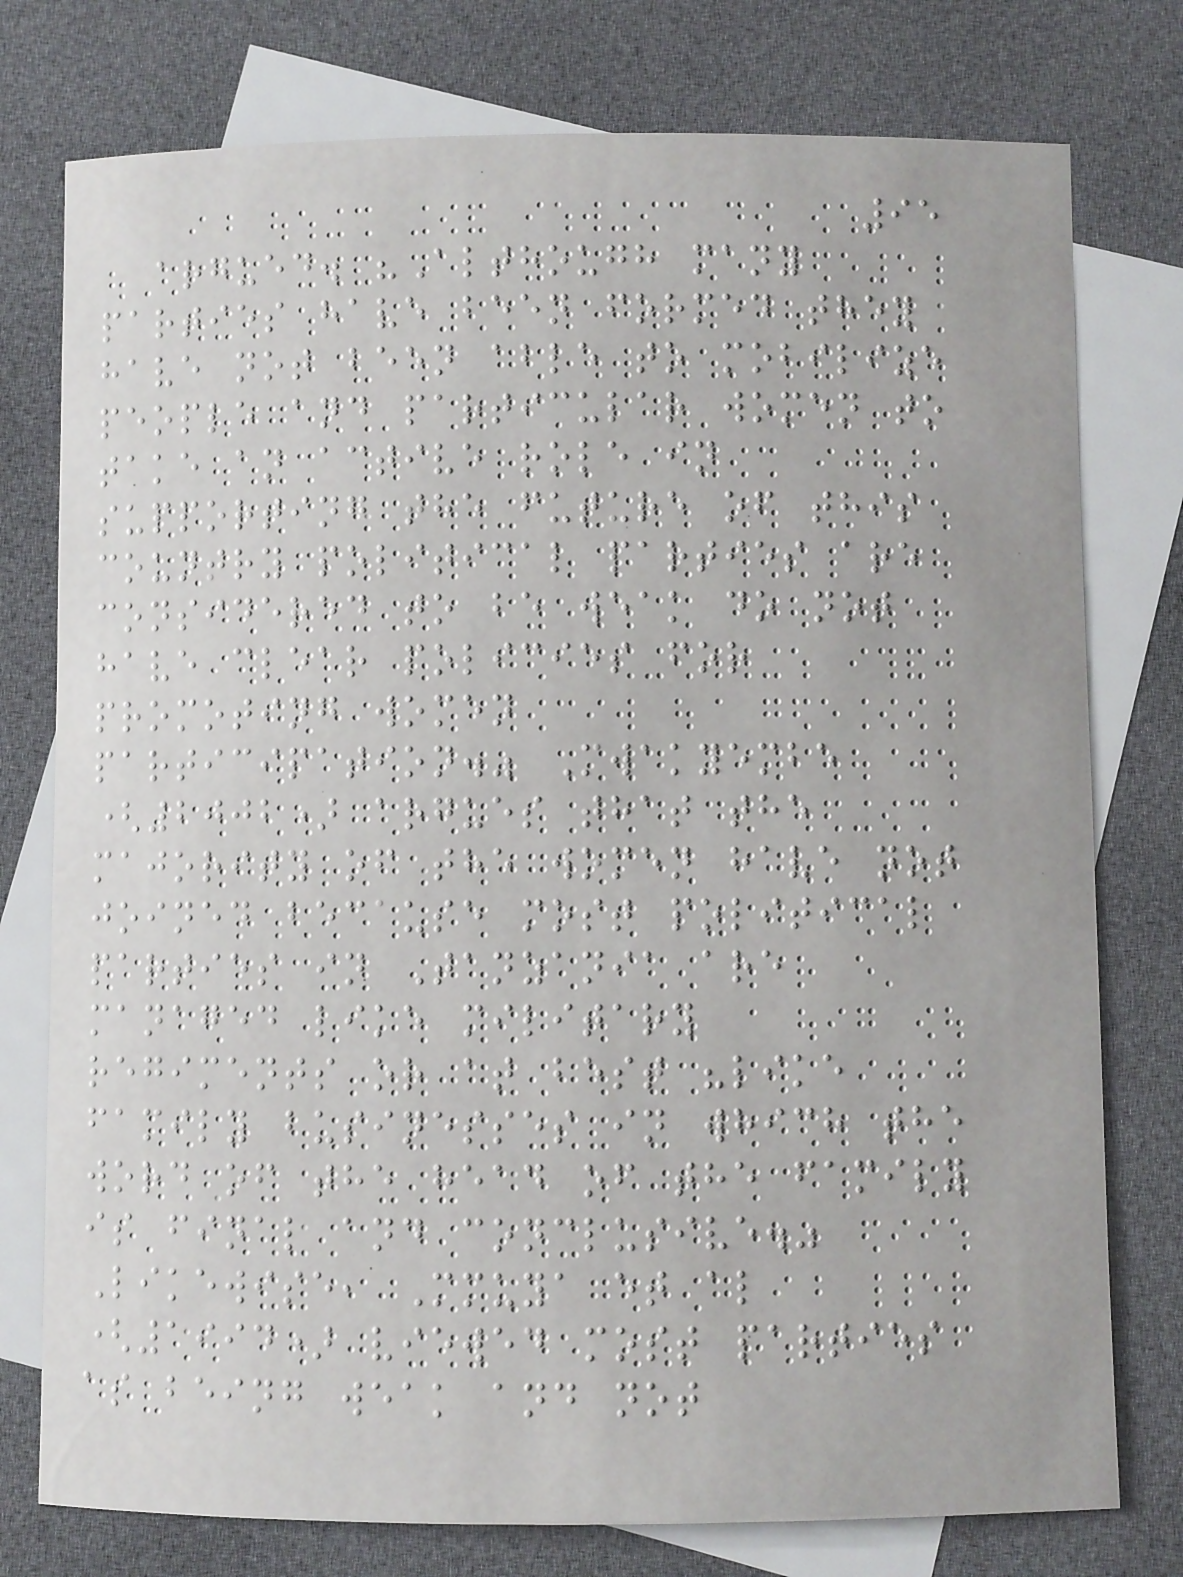95
argued. "Although many
parties have been formed they
have not been able to mobilize
people and particular women to
take an active role in
supporting the future of this
country political parties are
considered to be weak do not
have clear policies for
promoting women
participation." Mwakyembe
(2002) argues that the
majority of the women have not
joined because most political
parties in Tanzania are
managed like military
regiments or at best "like
family businesses in which the
word of the head of the family
is final and conclusive."
Likewise, Mmuya et al
(1994) viewed most parties
as being weak and not
